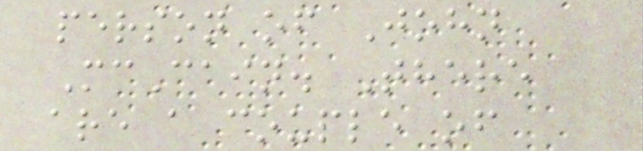person of John
McCain. There
are a couple of
